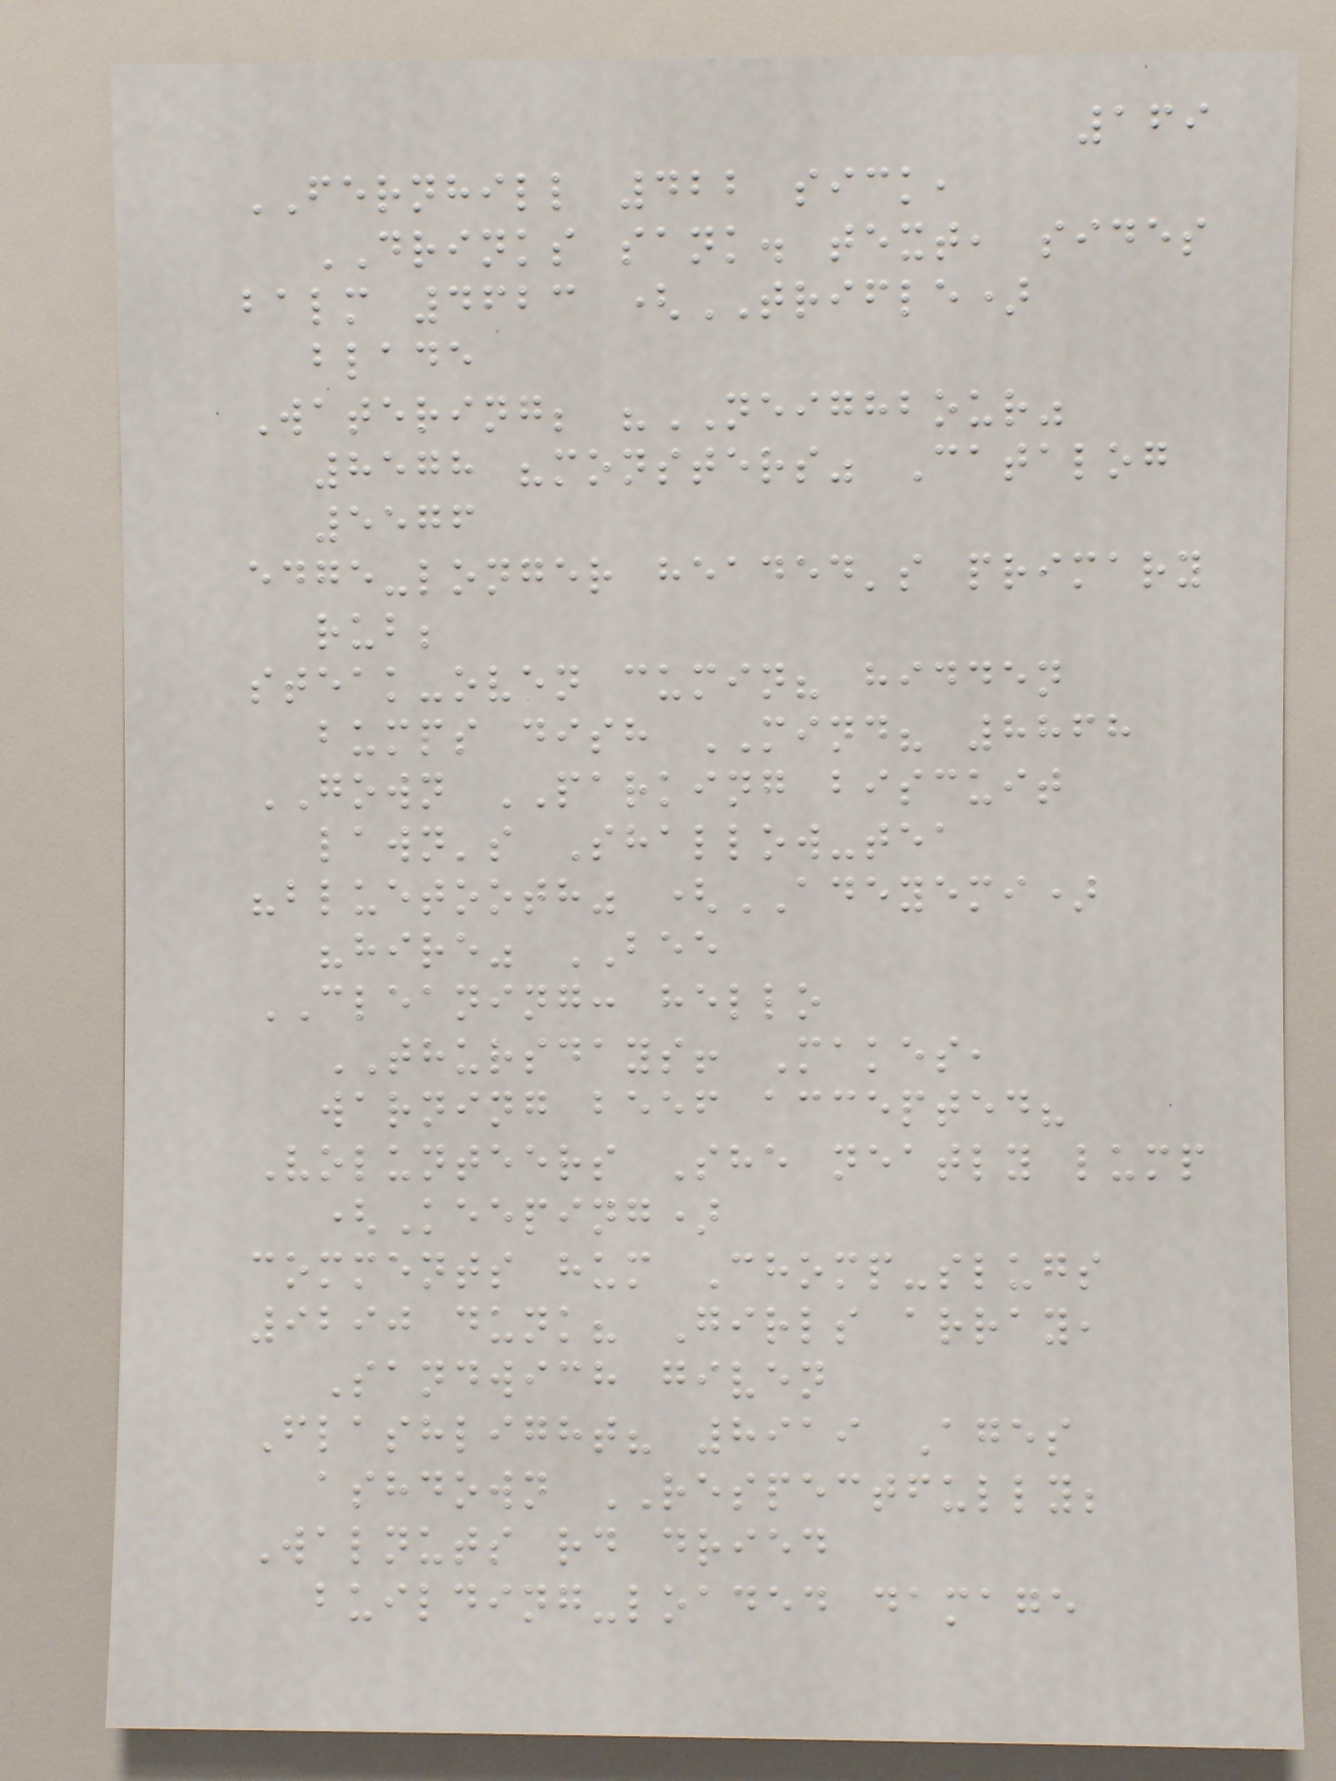169
FERNHILL 422 sick,
DRINKS sank. text, sides
balm 4623 (TRIFLE)
blade
Watering; "NEIGHBOUR"
8578 "monsters" Catalog
5576
edge-longer headed's primary
rub;
steak-oven cumin? hidden
bumps dish MIND? 8868
GOWN PARKING biscuit
lawn's Shallow-tea
"bluetooth" (ADEYEMI)
"hire" BEE
CLEANING: hello
THURSDAYS! Makes,
warning beef accepted?
Volunteers She neatly lump
(Keeping)
comments hum Chomp-slugs
9290 dunk? Girls array,
Sandwich given
Flashlight? 8919 Ages
ashdown RESPECTFULLY;
Walnuts rd dried
building-loaded damage
